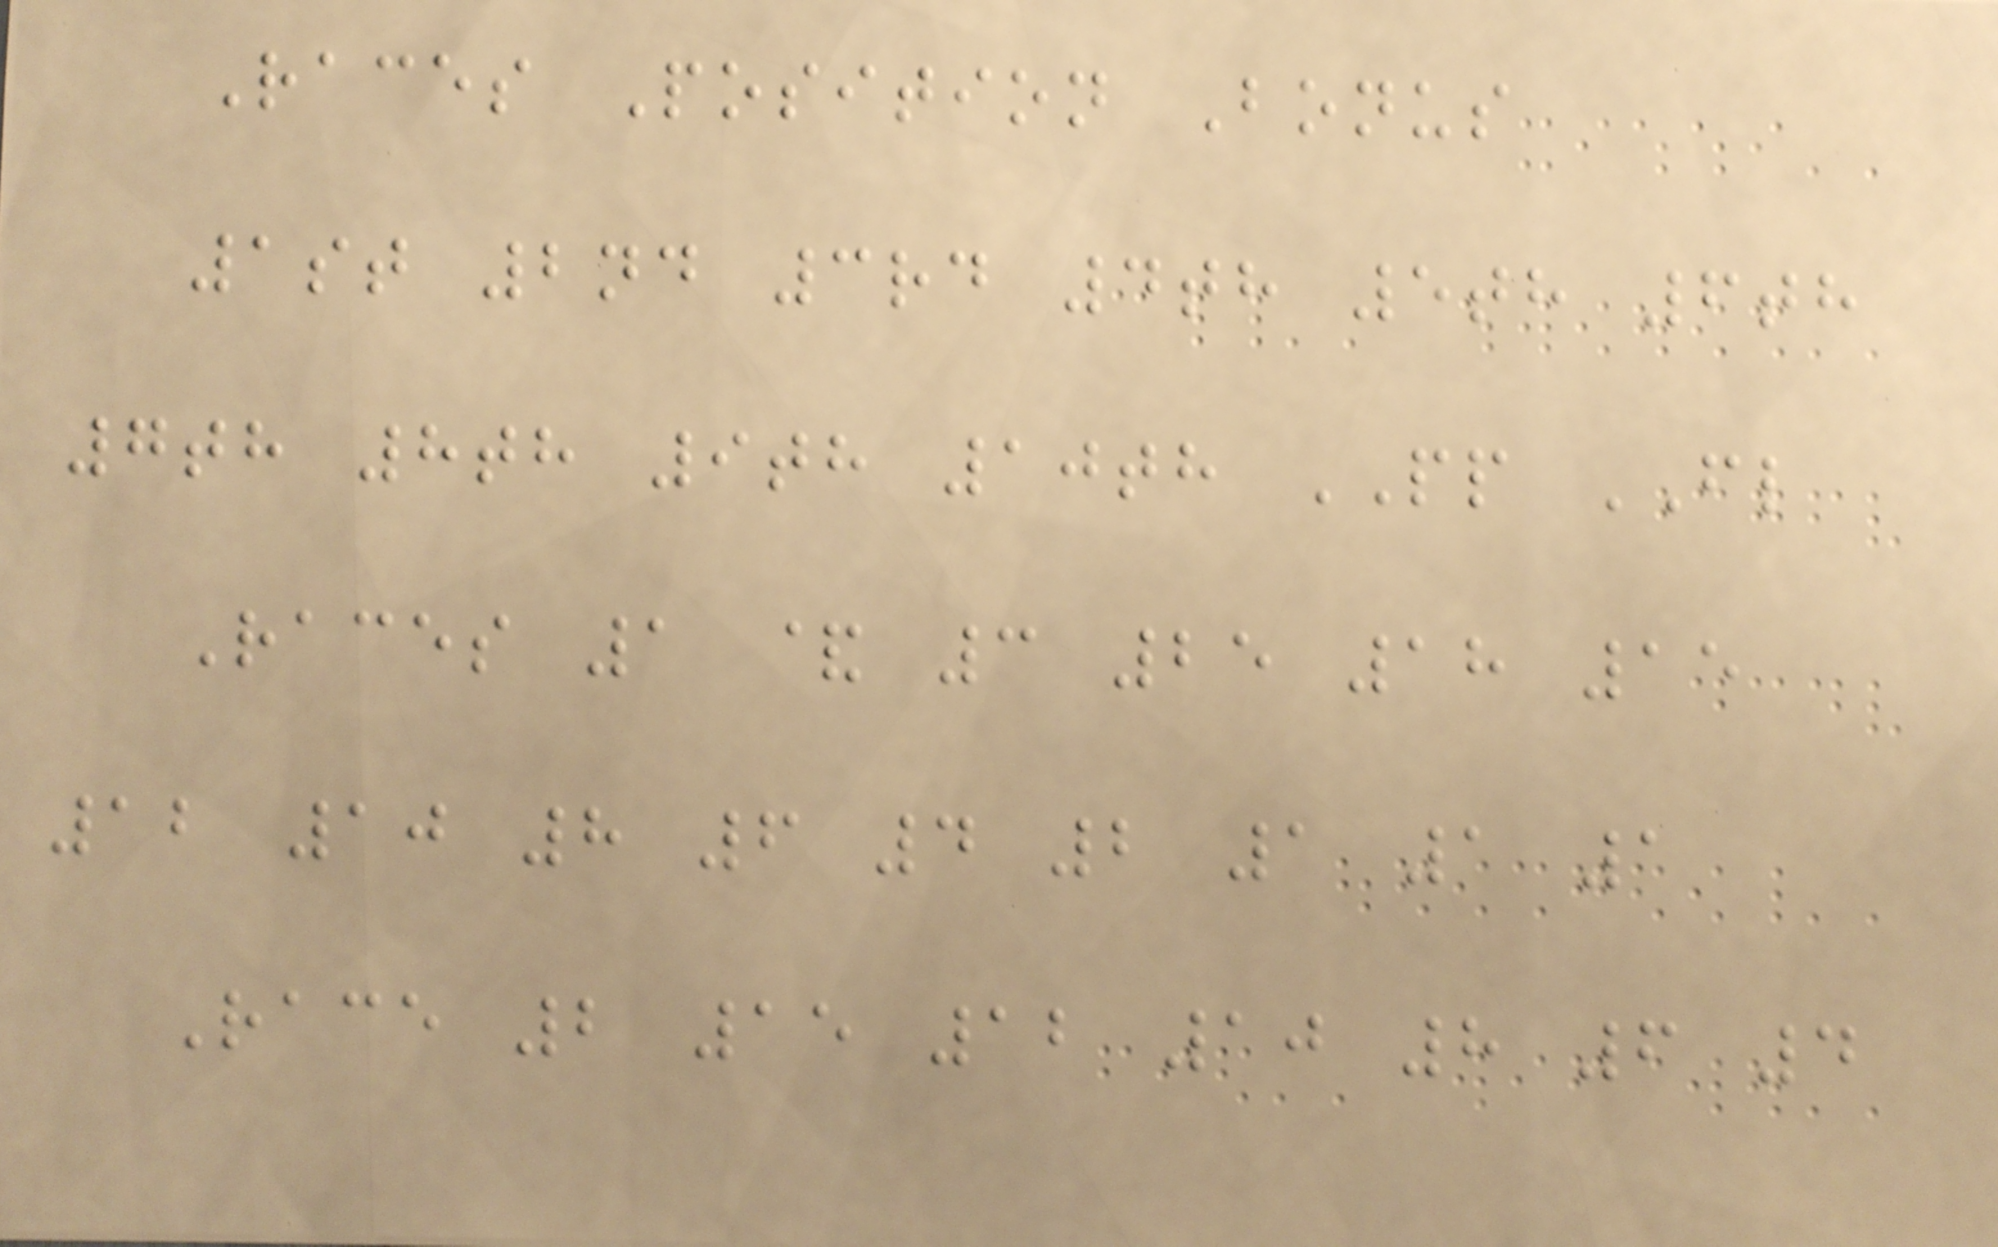Races Position Bonus
1st 2nd 3rd 4th 5th 6th
7th 8th 9th 10th PP FL
Races 1 & 3 25 18 15
12 10 8 6 4 2 1 1 1
Race 2 15 12 10 8 6 4
